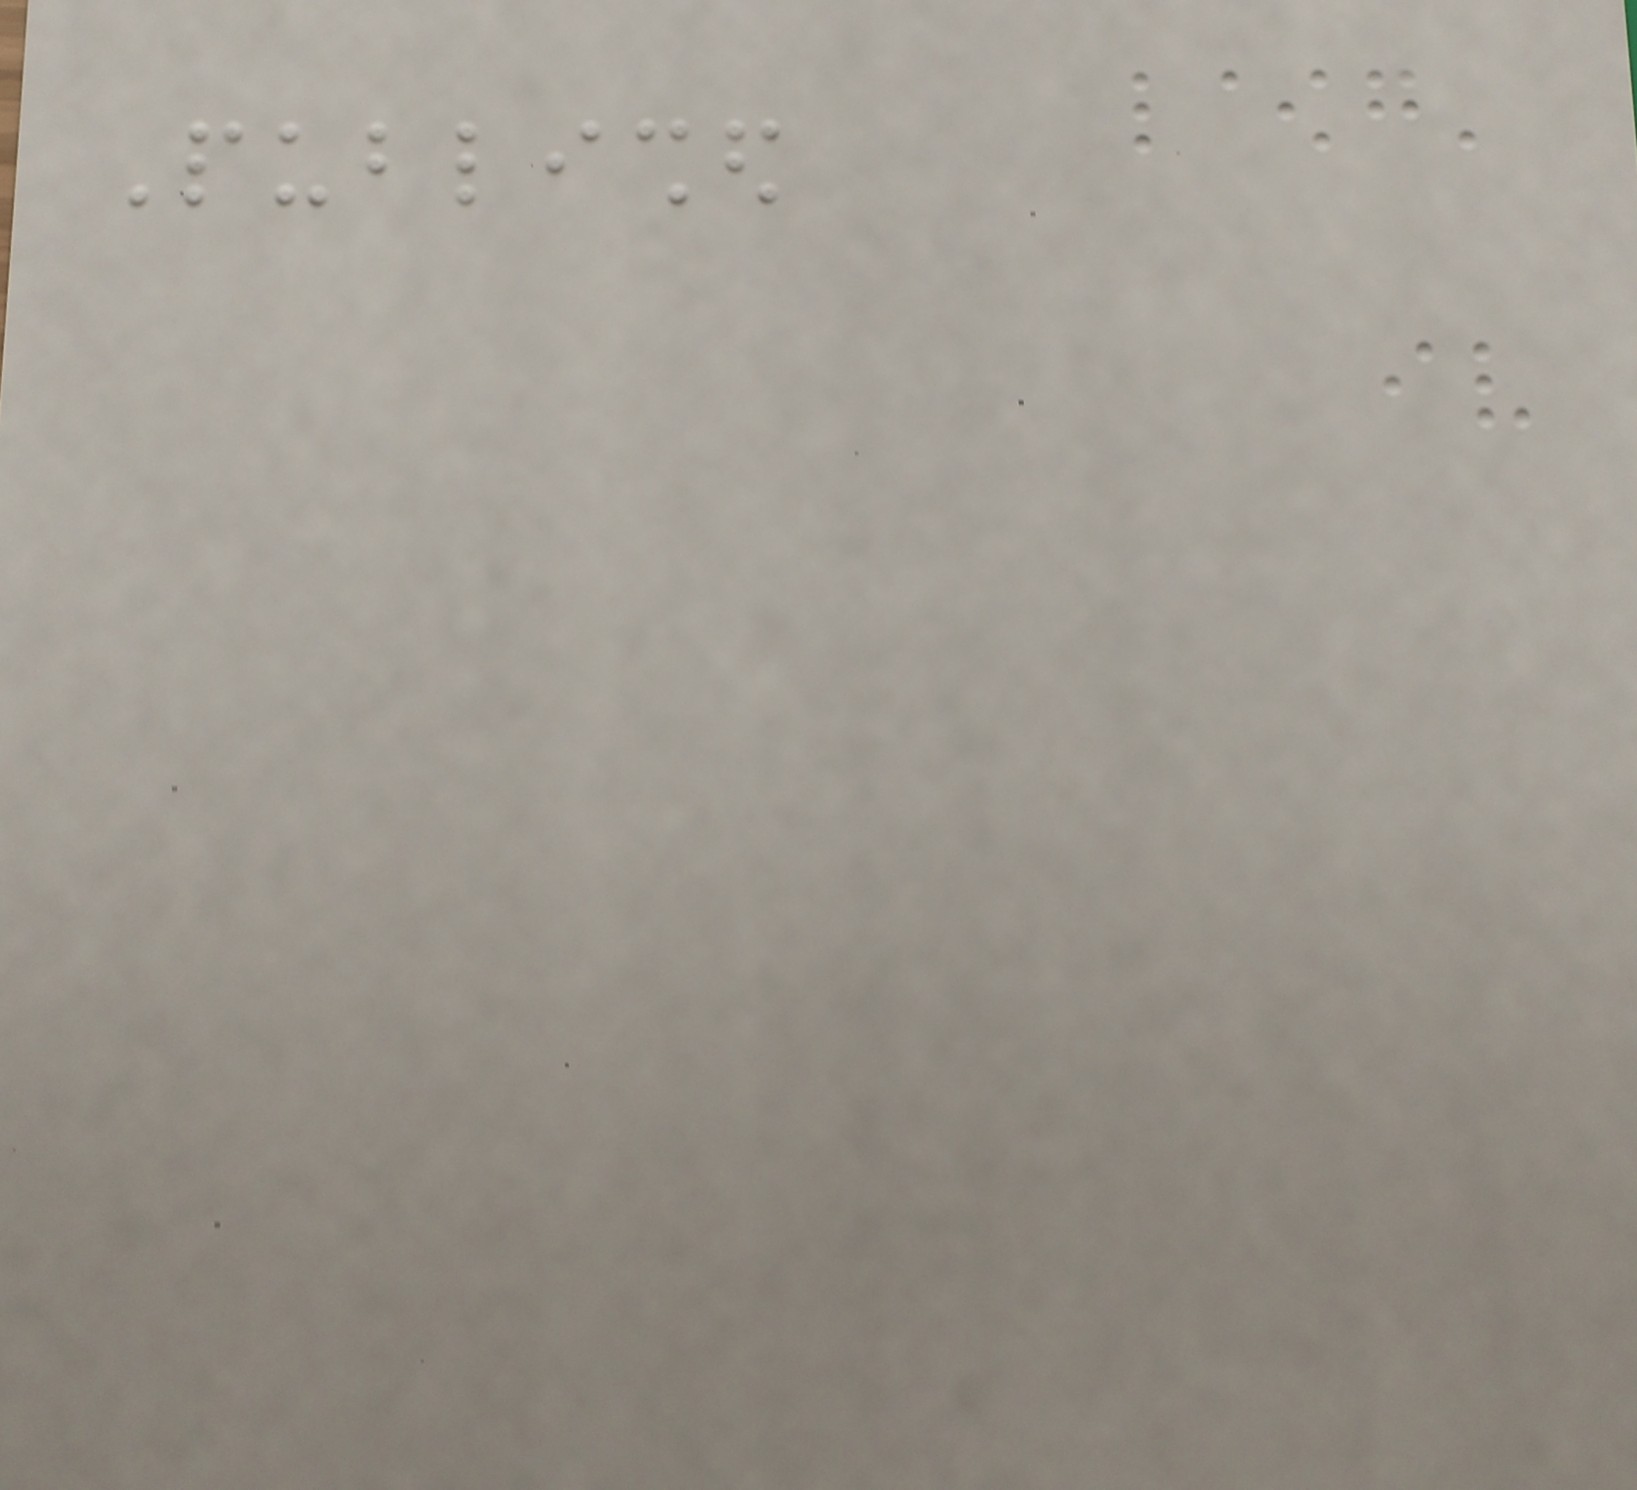Published
